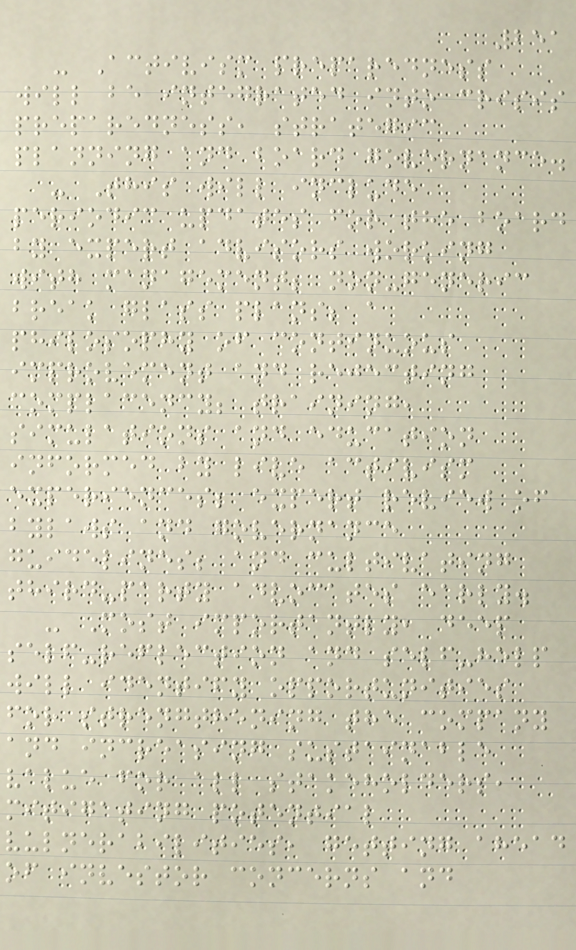251
- Activism preparedness
will be integrated into crisis
preparedness, strategic
planning and board governance.
- This will include
periodic updates for the board
by expert advisors working
with management; non-generic
break glass plans; a
philosophy of continuous
improvement and rejecting
complacency; training,
simulations and education
informed by live activism
experiences; expert review of
bylaws and governance
guidelines; and cultivating
third-party advocates early.
- Most importantly, deep
self-reflection and self-help
will identify opportunities
for strengthening the company
and increasing sustainable
value for all stakeholders,
mitigating potential
vulnerabilities, getting ahead
of investor concerns and
